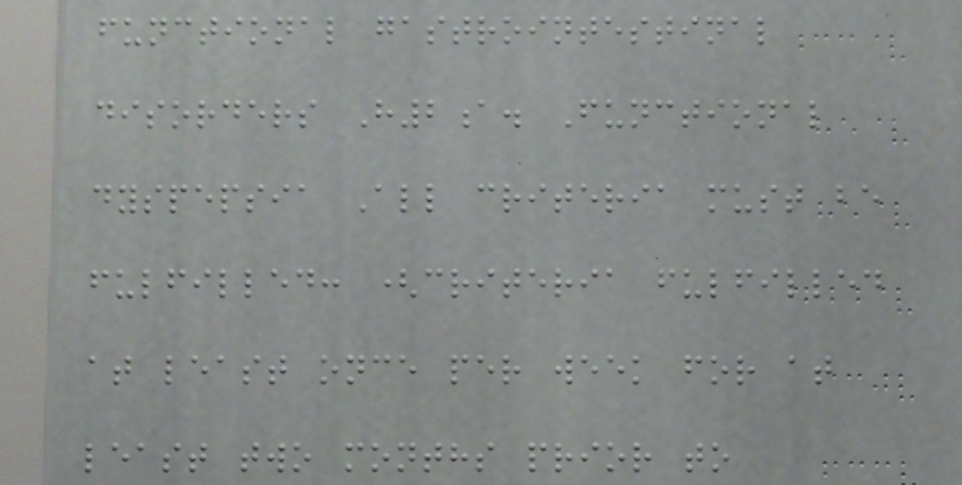functional gastrointestinal
disorders H2a. Functional
dyspepsia All criteria must be
fulfilled: (criteria fulfilled
at least once per week for at
least two months prior to
